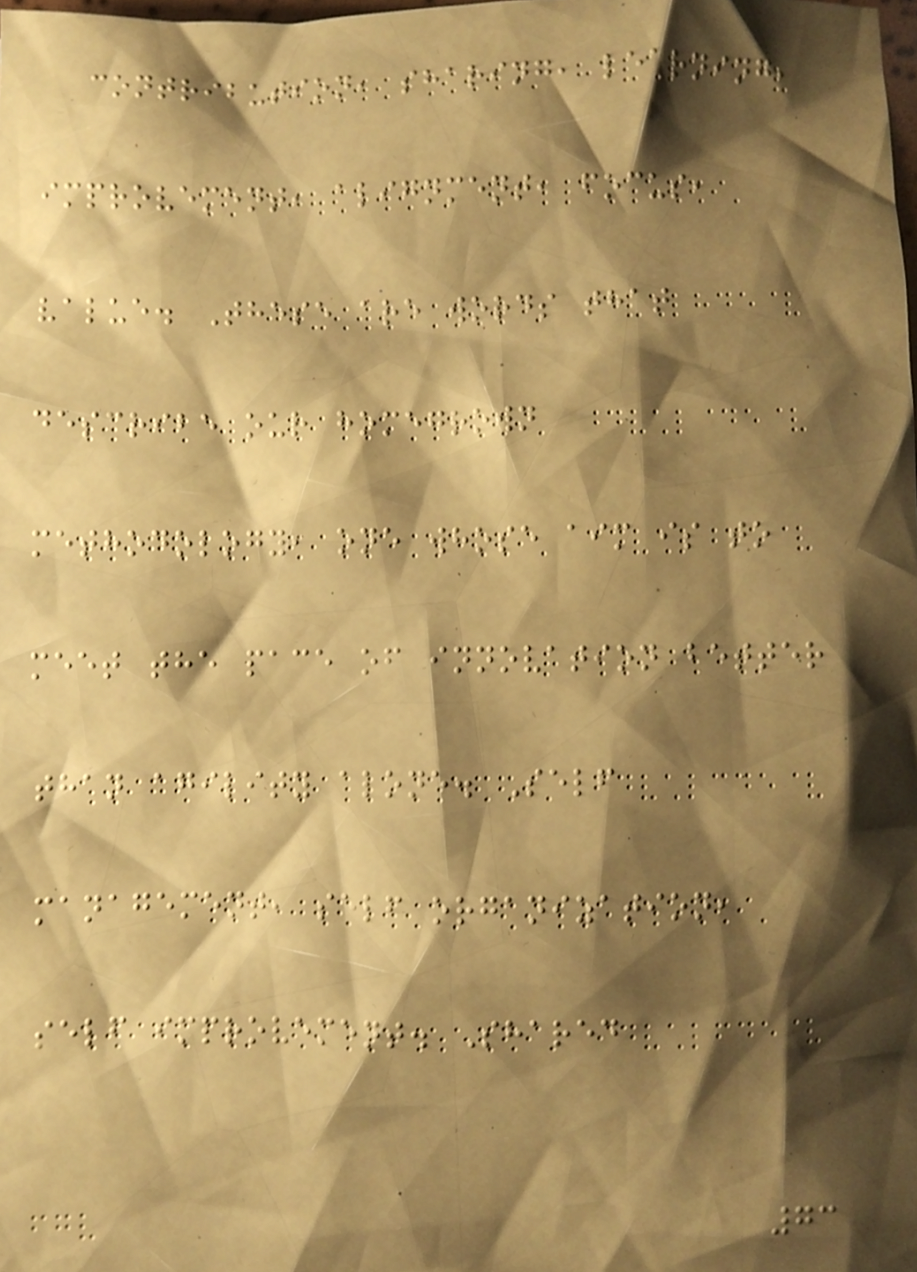contribution, sharing, learning,
improvement, alignment, focus,
value. These are words that
describe our homegrown
methodology, one whose aim is to
meet the pace of innovation better
than agility alone. Self
management, self organization,
self improvement. Shared
73
